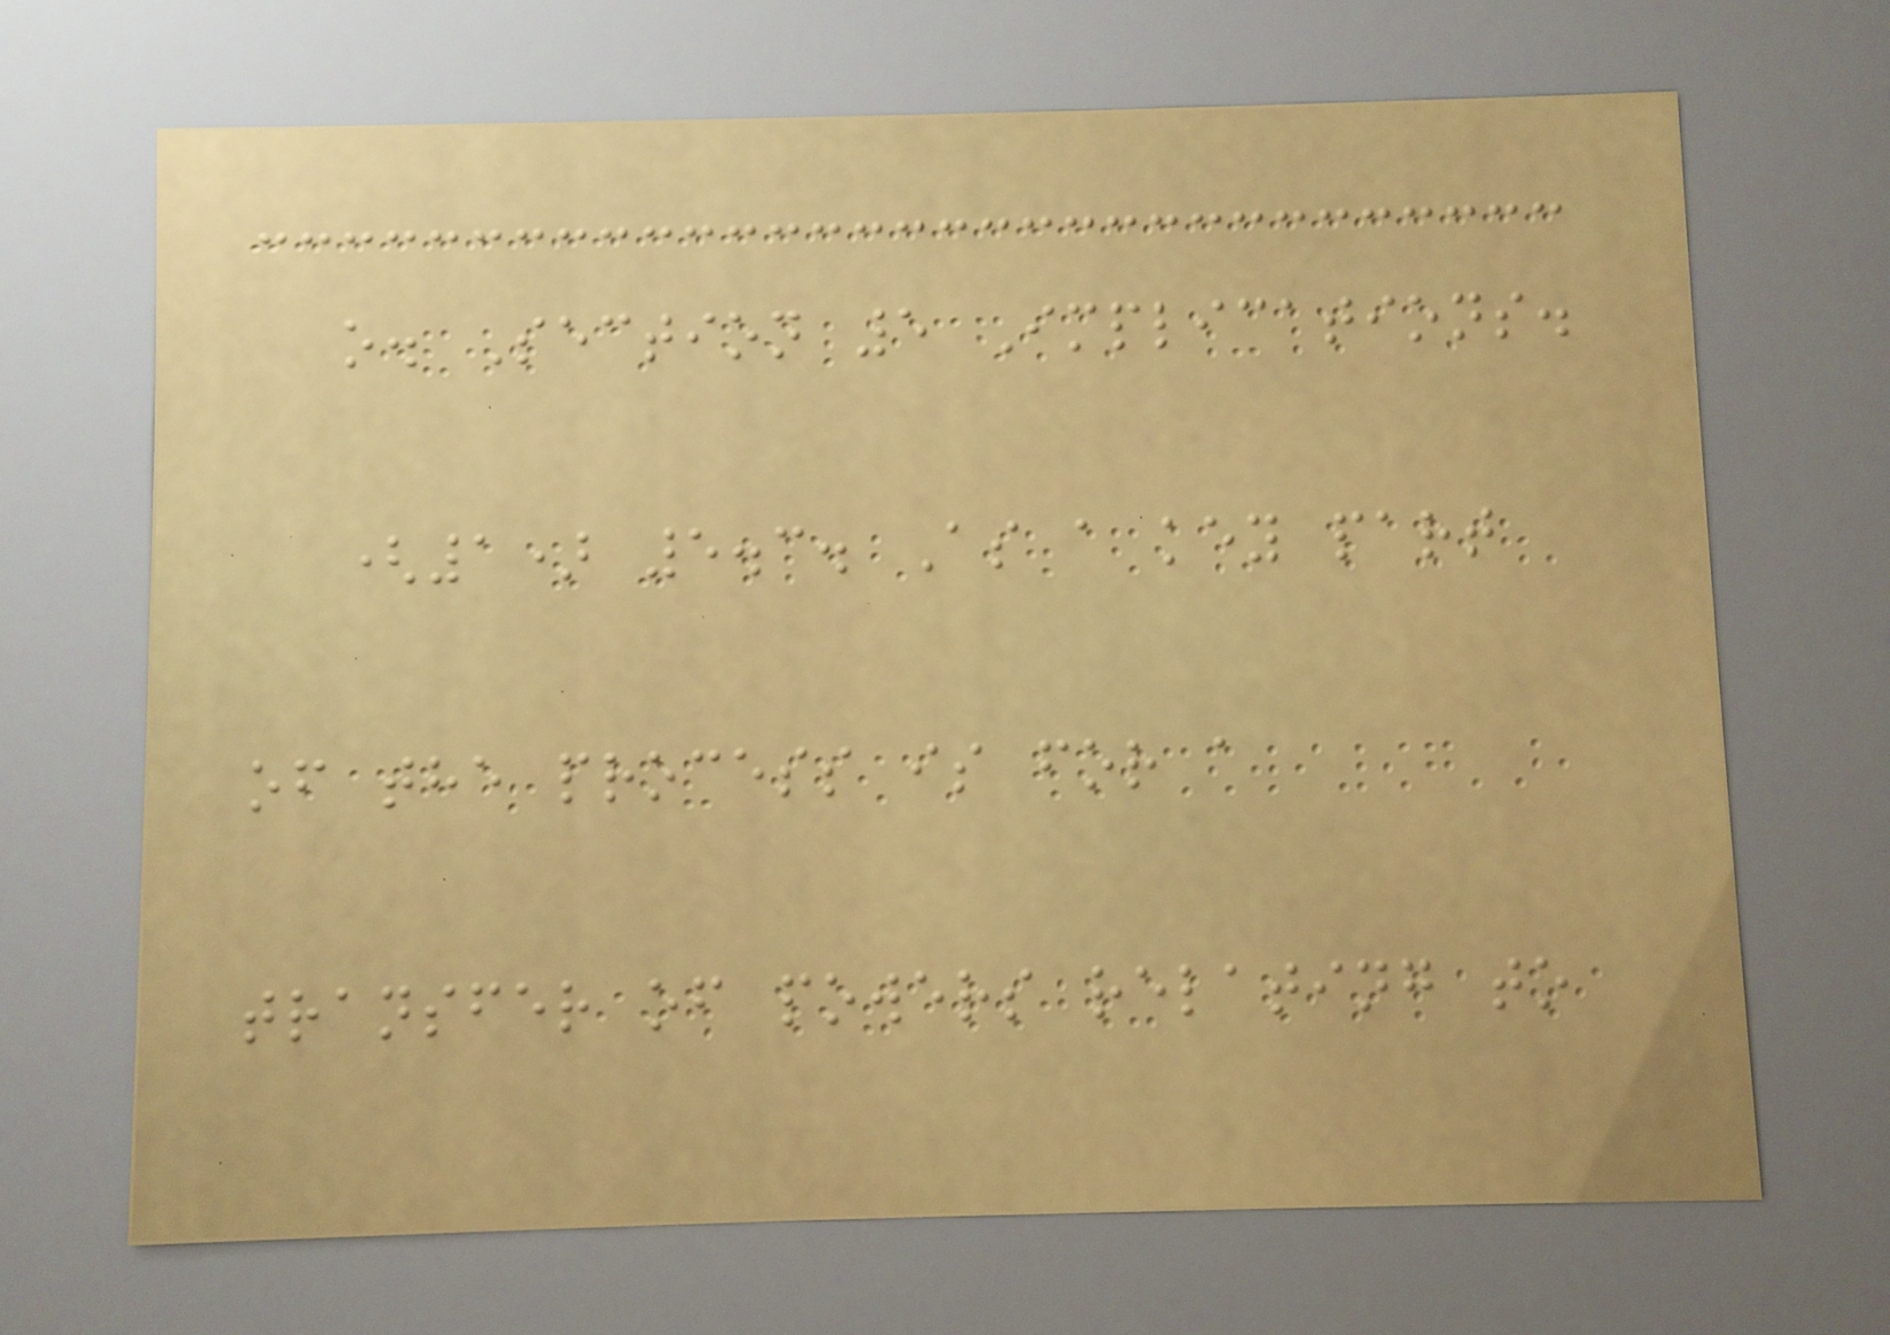o. Section 5 Implications.
(1) 5.3. As a key part
of the process is for a
transfer of powers relating to
